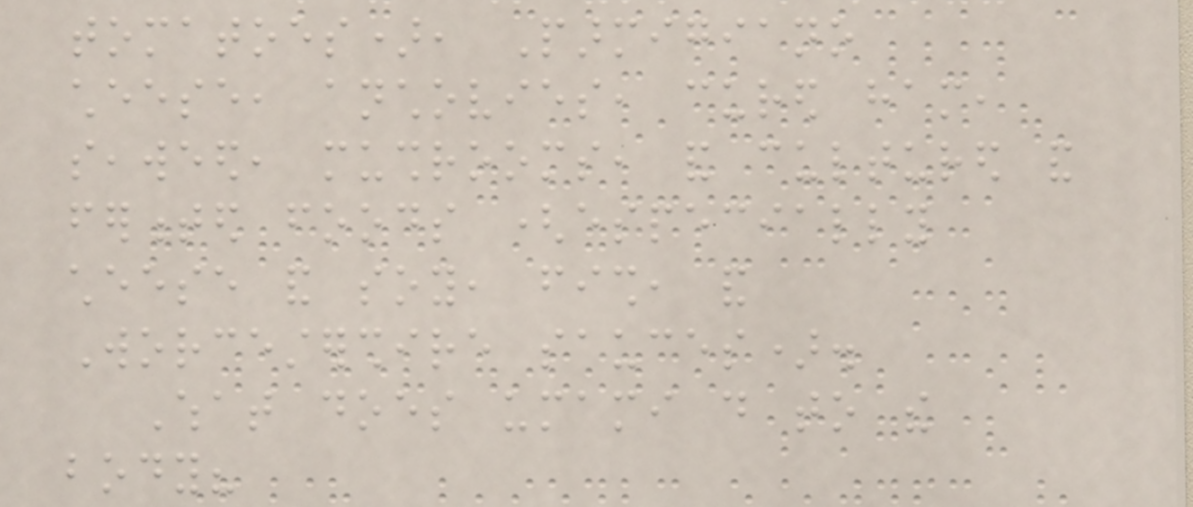tomatoes), Parmigiano
cheese, anchovies, cured ham,
seaweed, mushrooms, and cultured and
fermented foods (especially
cheese and soy, fish, and
Worcestershire sauces).
What does umami do to the
body?
